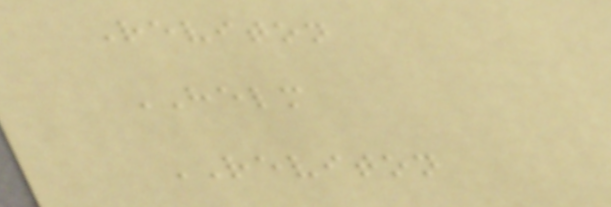Reviton
HELM
REVITON
